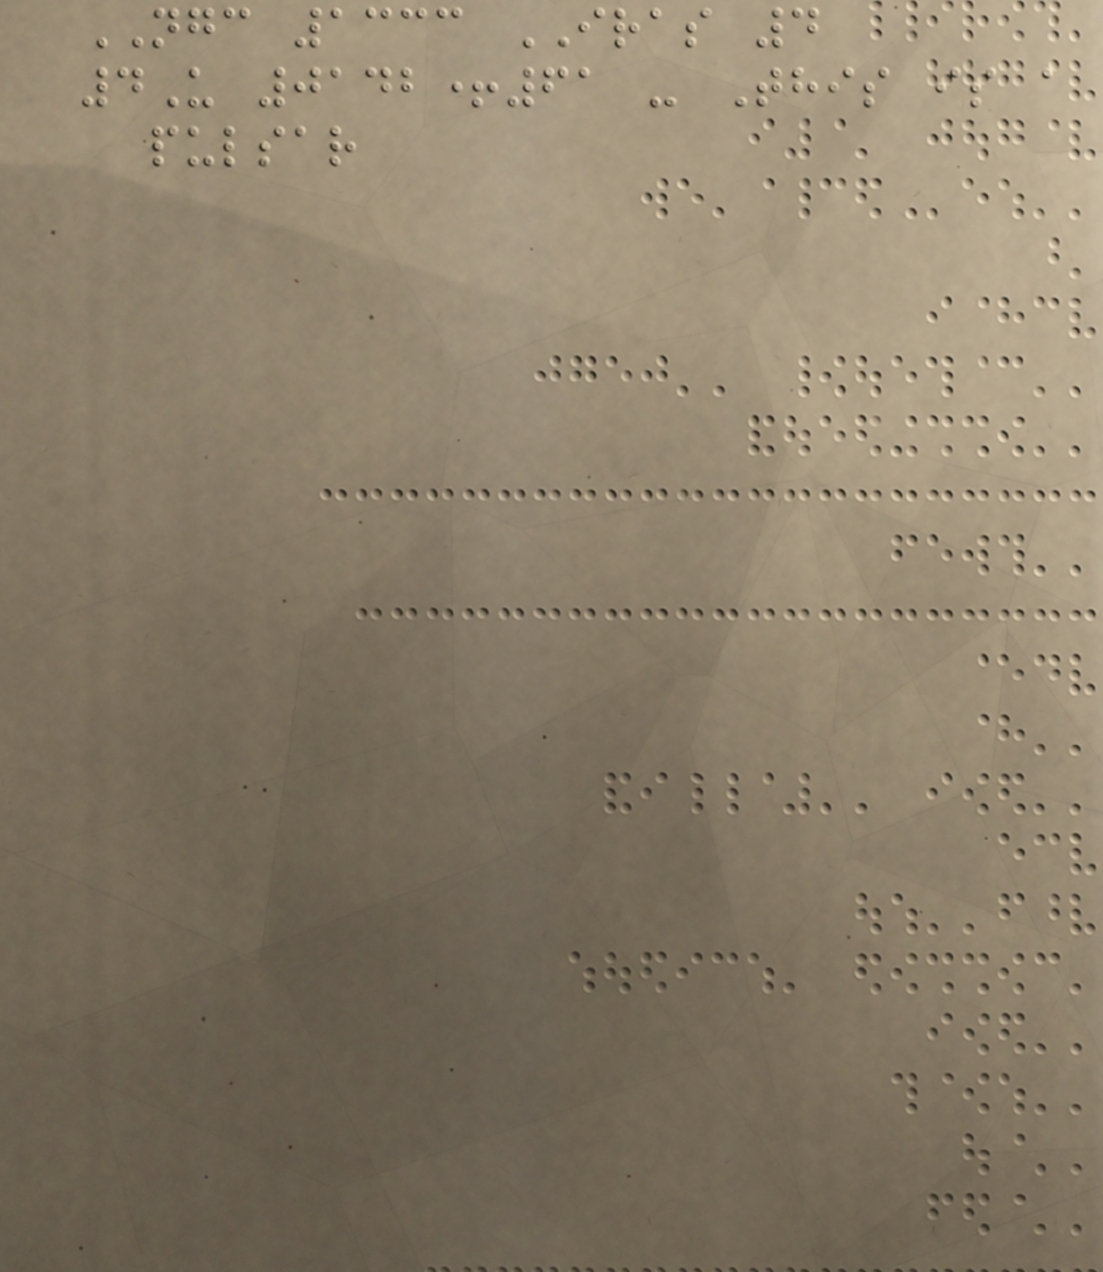NGC 1333 IRAS 4
4U 0142+61 - This is a
pulsar
